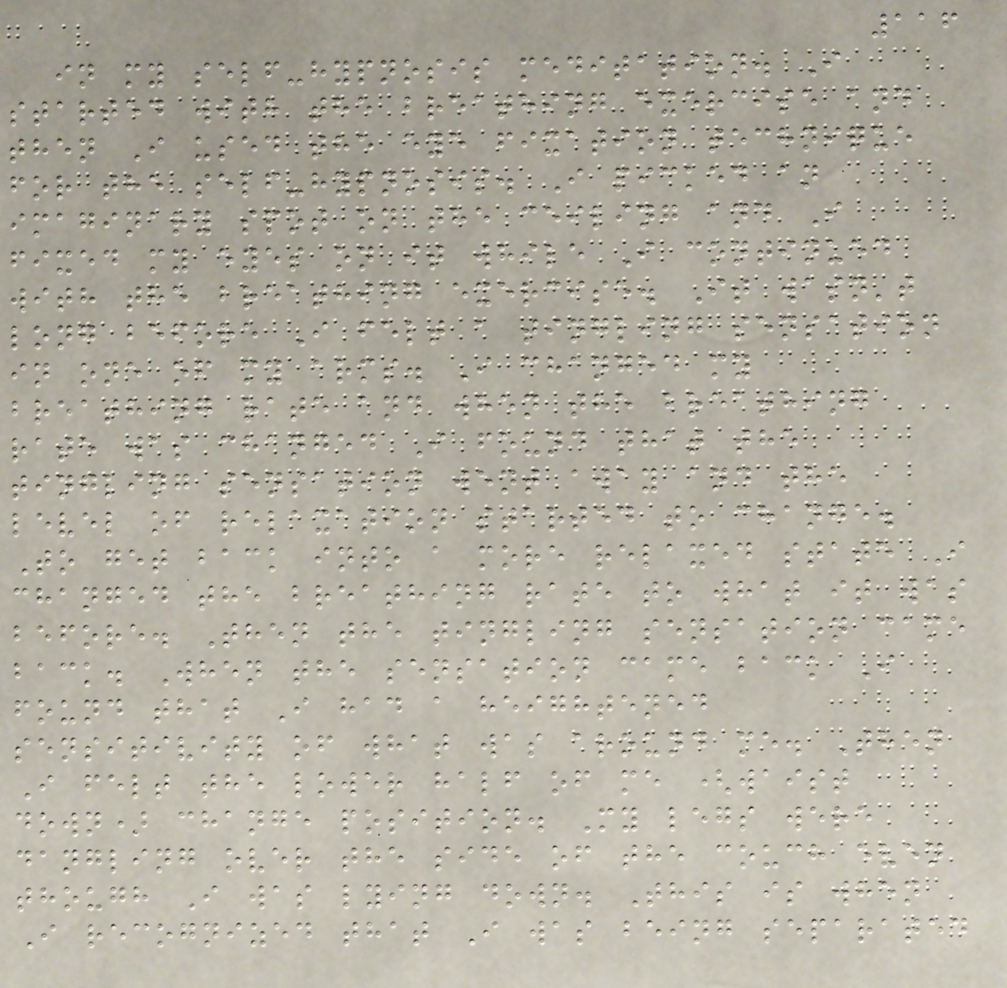116
in my self-hypnosis meditation. I
started with the breathing exercise and
then I used the eye fixation technique
for the self-hypnosis. I picked an
imaginary spot on the ceiling and I
fixed my eyes on it while I continued
with the breathing exercise. It wasn't
long before I felt a tingling sensation
in one of my arms. I changed my
breathing rate and when the breathing
rate was changed I found that the
tingling sensation went away and the
level of relaxation started to change.
To get back into a more relaxed state I
changed the breathing rate to what it was
before. Then the tingling sensation came
back. When the sensation came back I
found that I had a heightened
sensitivity of what was around me. Then
I felt the lower half of me (waist
down) change position. My legs were
dangling over the side of the couch even
though I was lying down. This is when
I recognized that I was being separated
